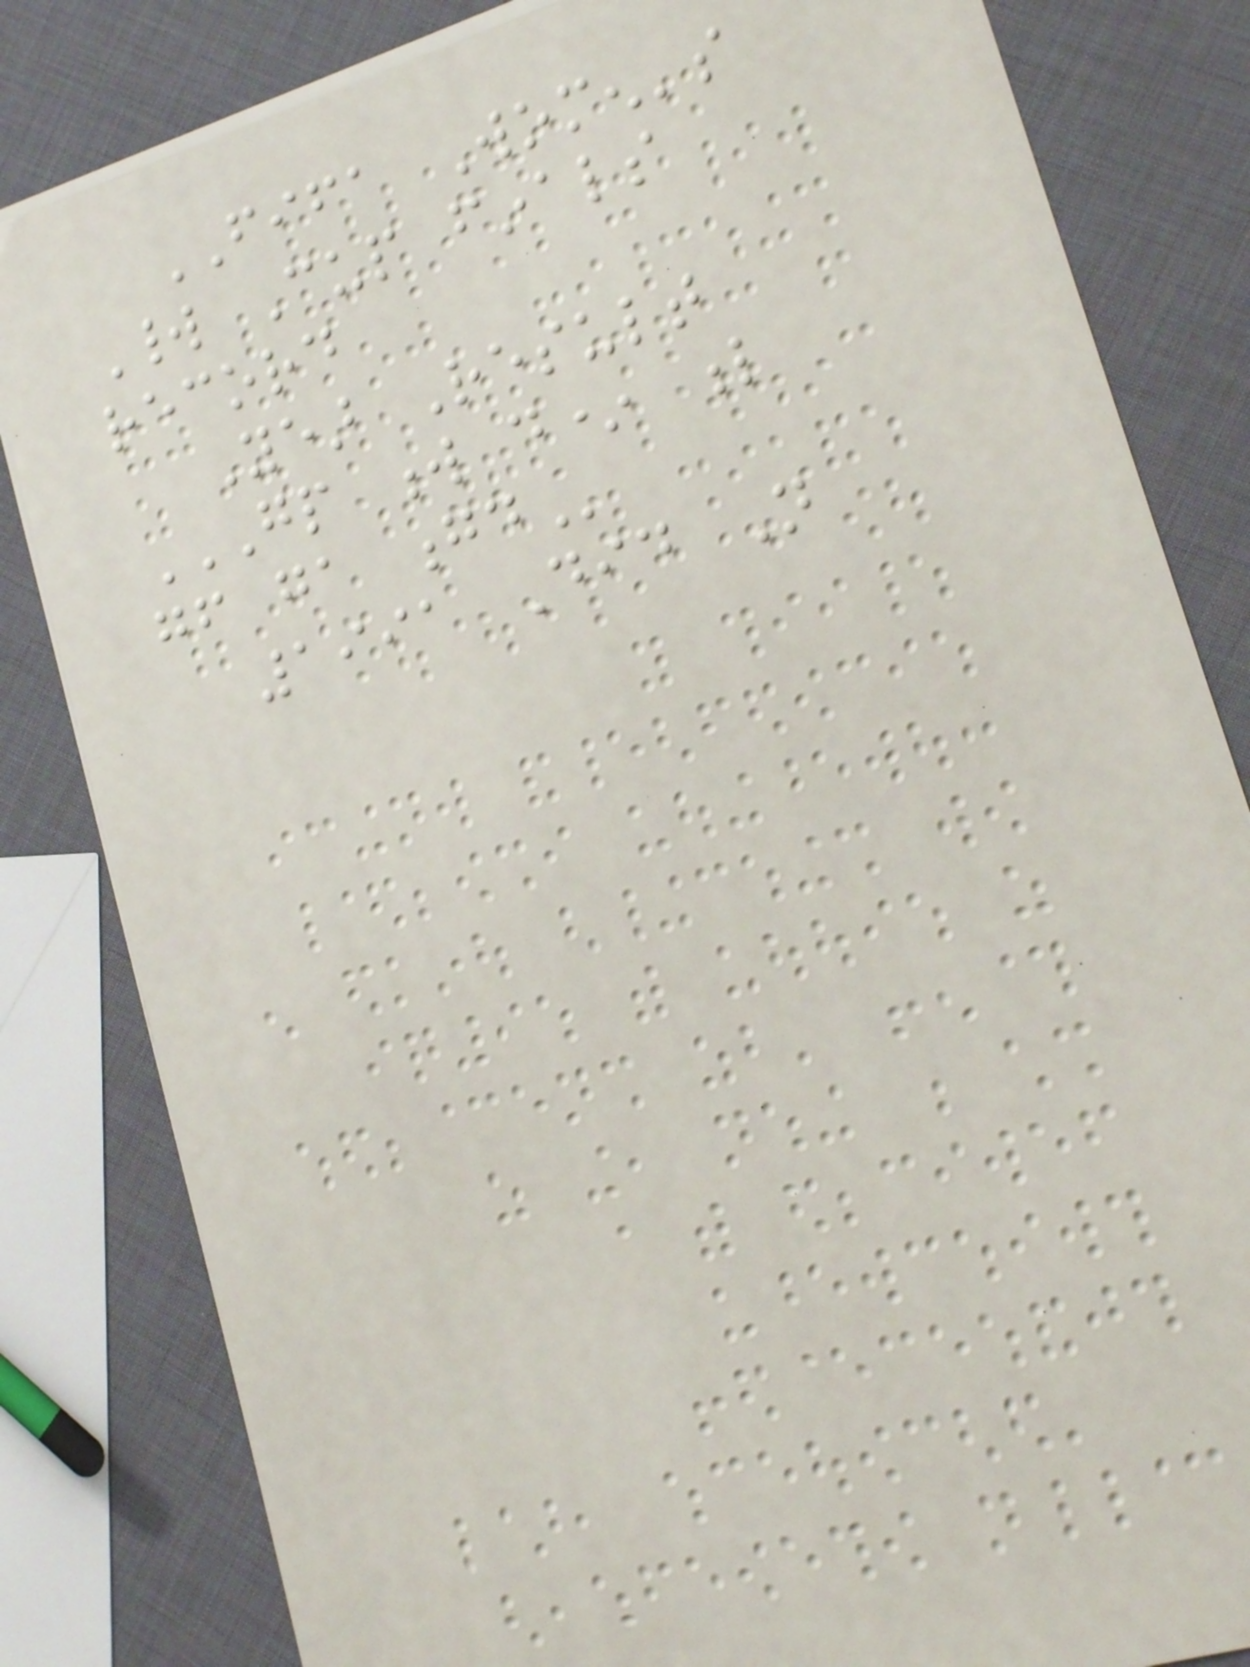FIFA Women's
World Cup finals
record
Year Result
GP W D* L
GF GA GD
1991 Did Not
